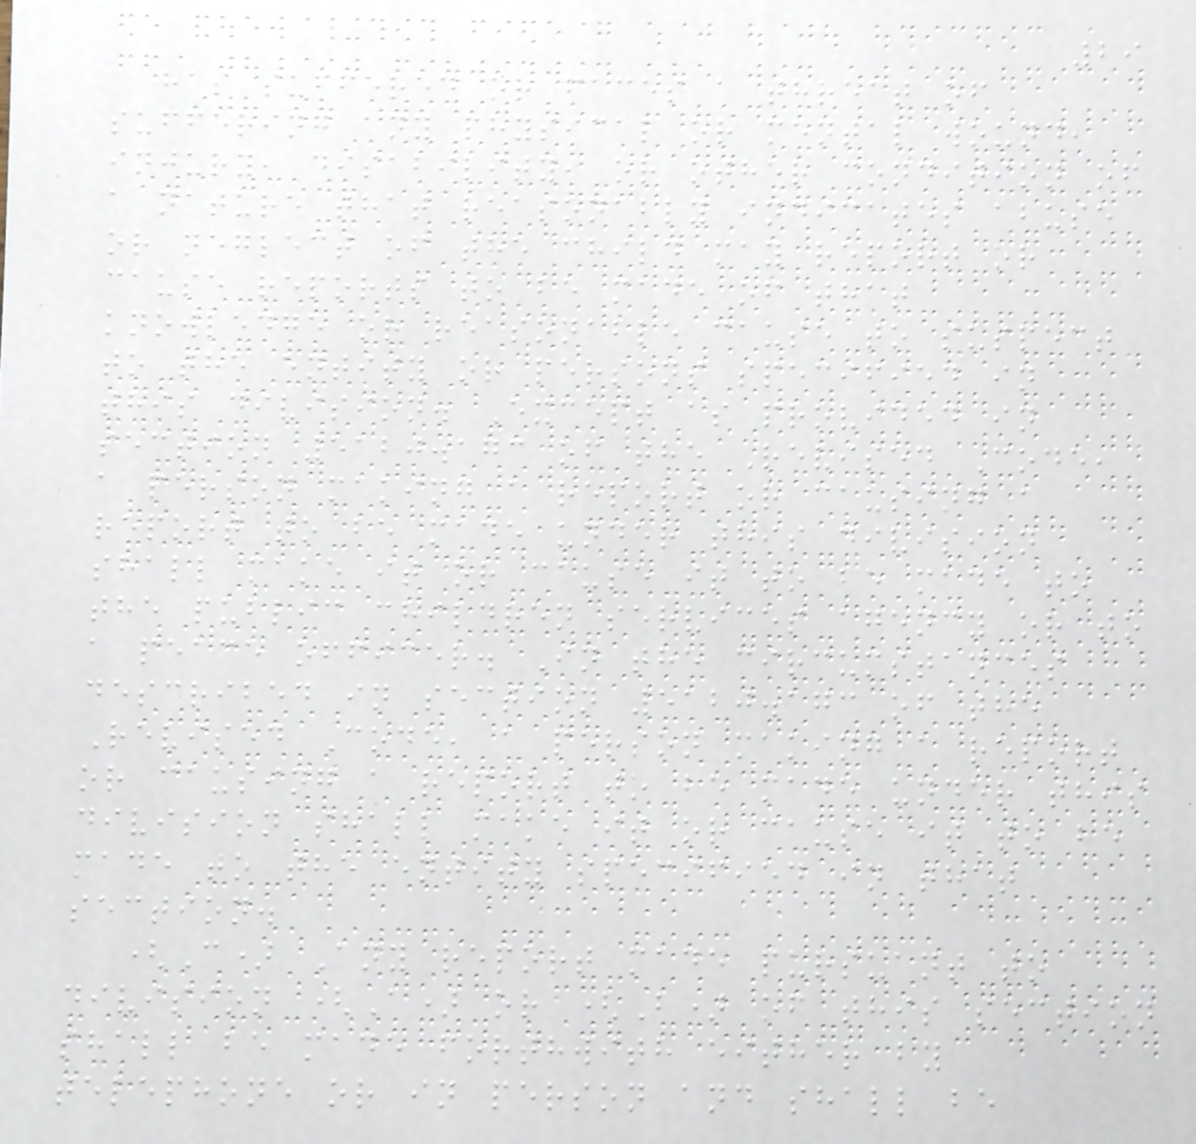29
has suffered or faces a threat of
suffering any physical or mental wound,
injury, disability, or other condition of
a nature that reasonably indicates abuse
or neglect of the child may report or
cause reports to be made of that
knowledge or reasonable cause to suspect
to the entity or persons specified in
this division. Except as provided in
section 5120.173 of the Revised Code,
a person making a report or causing a
report to be made under this division
shall make it or cause it to be made to
the public children services agency or to
a peace officer. In the circumstances
described in section 5120.173 of the
Revised Code, a person making a report
or causing a report to be made under this
division shall make it or cause it to be
made to the entity specified in that
section.
(C) Any report made pursuant to
division (A) or (B) of this section
shall be made forthwith either by
telephone or in person and shall be
